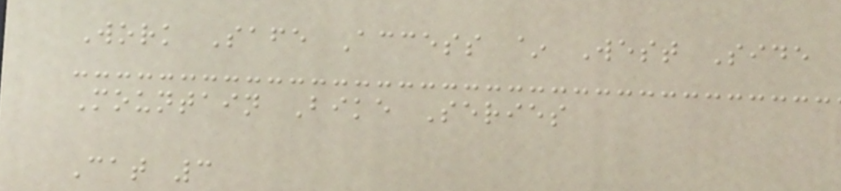Work Safe Access ~ West Side
Mountain Bike Series
Cat 3
